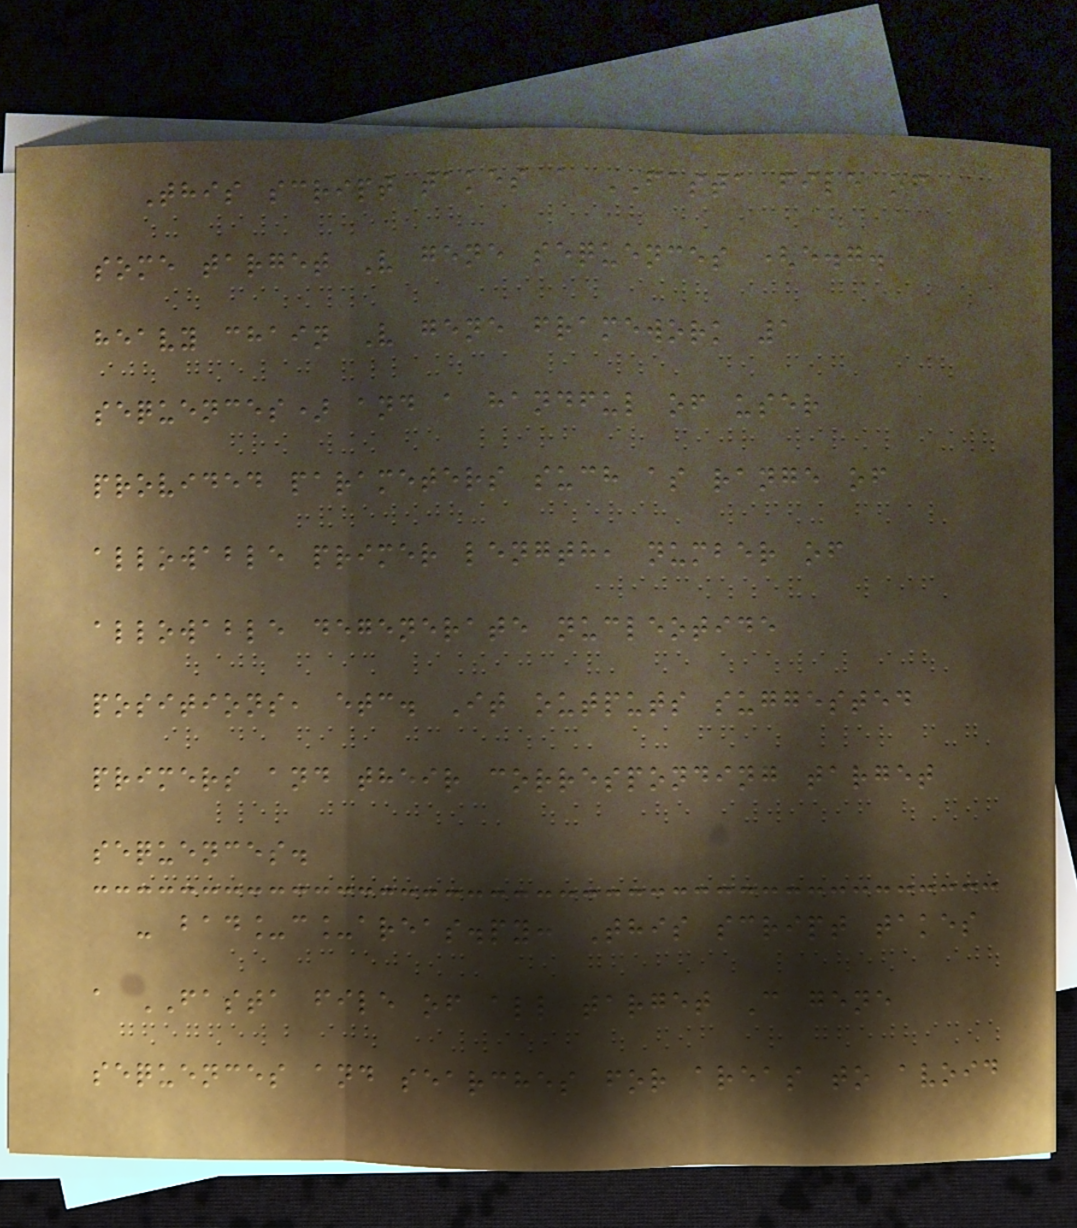This script takes a FASTA file of
some target V gene sequences (e.g.
heavy chain V gene framework 1
sequences) and a handful of user
provided parameters such as range of
allowable primer length, number of
allowable degenerate nucleotide
positions, etc. It outputs suggested
primers and their corresponding target
sequences.
- bad_c_areas.py: This script takes
a FASTA file of all target C gene
sequences and searches for areas to avoid
